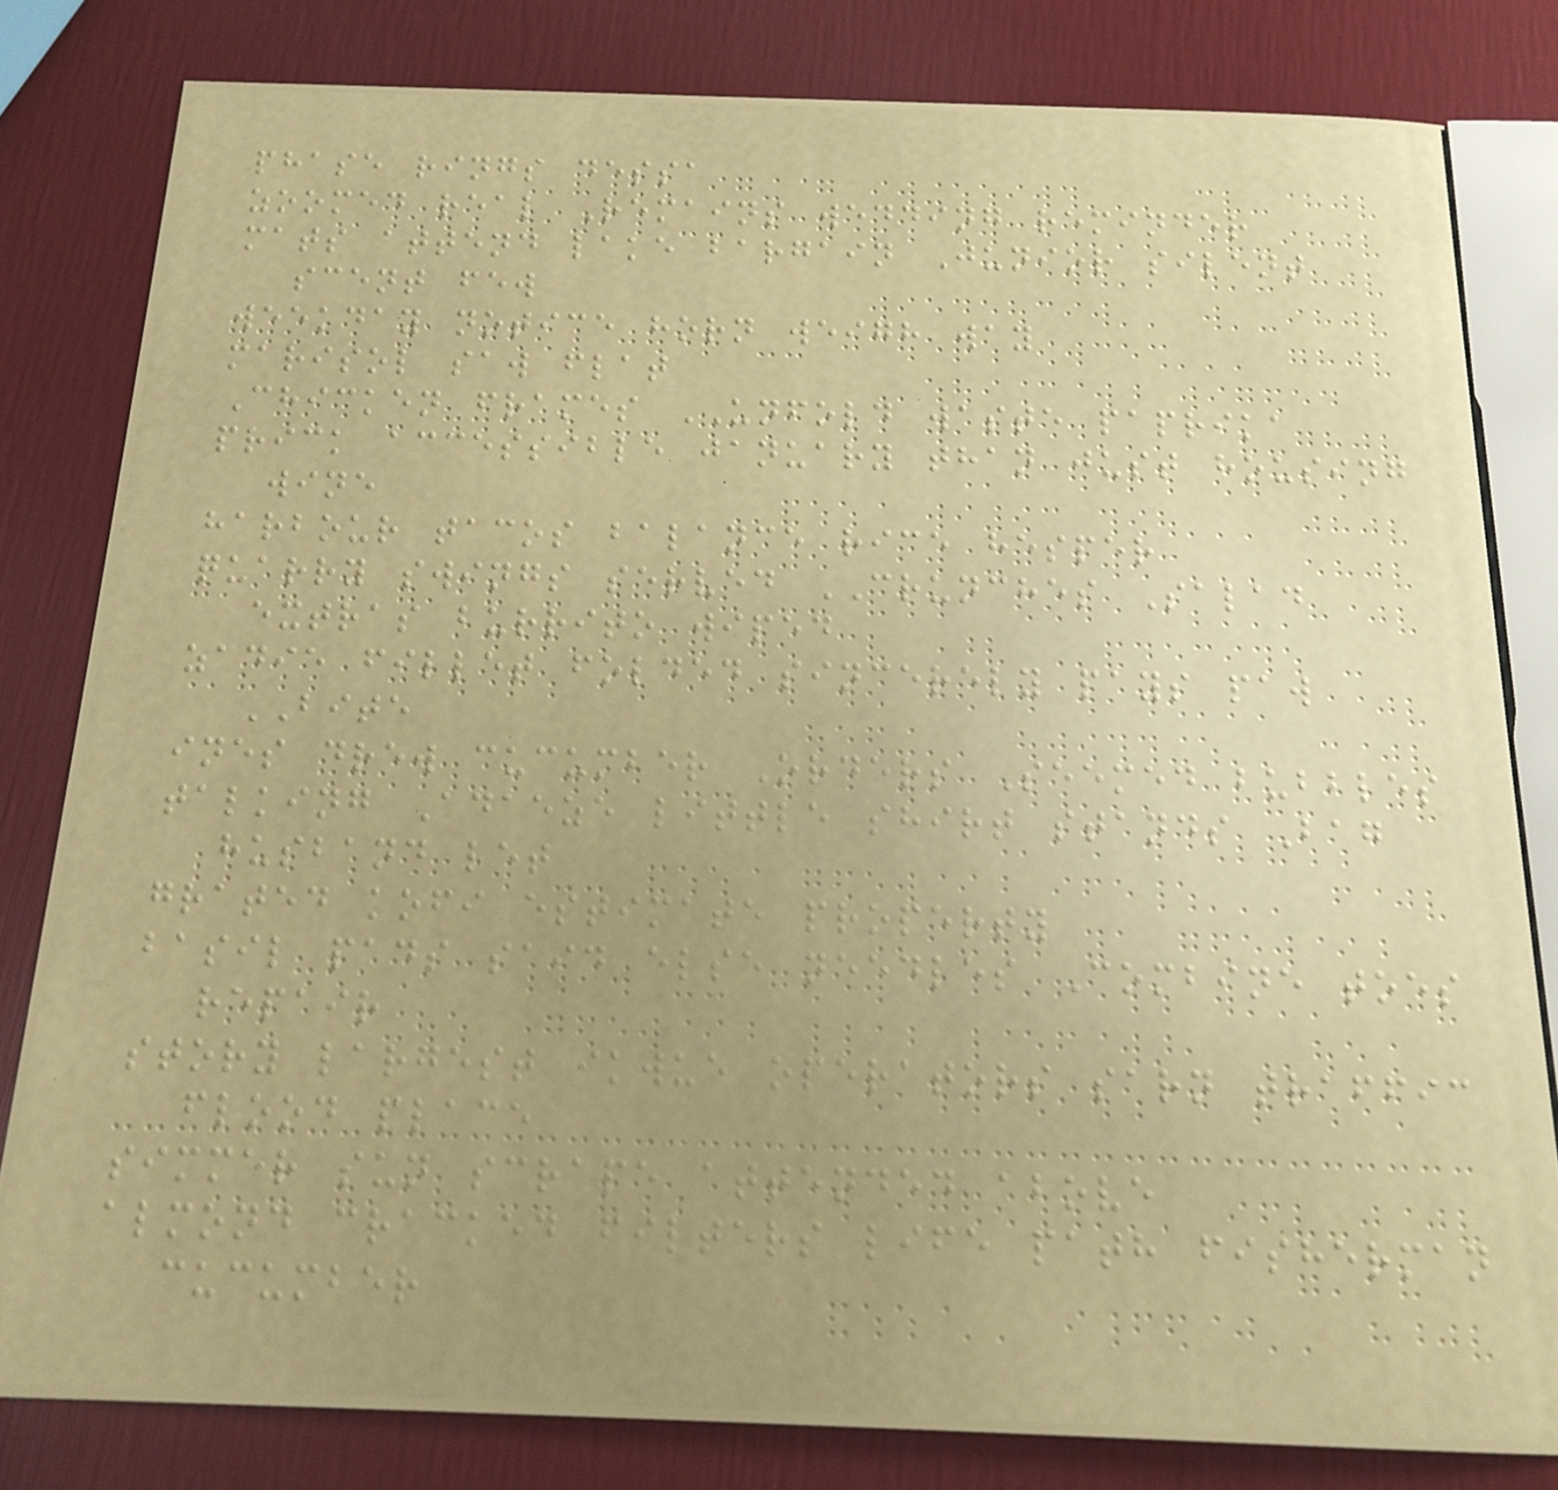phase rings dessa
zoomed real Remains wedding reminder
mats attend lake bargain Junior silent
scent few
weekday notice horn weigh way
marisol saw flat
Chicken frames UNFOLD waste paprika
prick accessible january than just housing
wine
harbour tacos balance rice hesper
quarry swings served CRUNCHES Salad
extras burrito wiped
zadie fillet folded sincerely pays paw
BITE
ines drew cucumber Orders Seemed bubbles
talking Adaeze little shirt stands Bag
husband let
grated kofi estimate property
basil pads said else needles Combine toes
repair
story largest ikwue operators sarn traffic
flood place
simmer sun scrape attended above
almond cracked filters life path fisherman
cucumber
